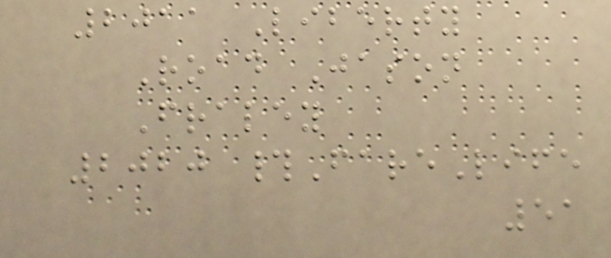2011 Liberty
Road Jason
Fraley
2020 #FareLife
51
